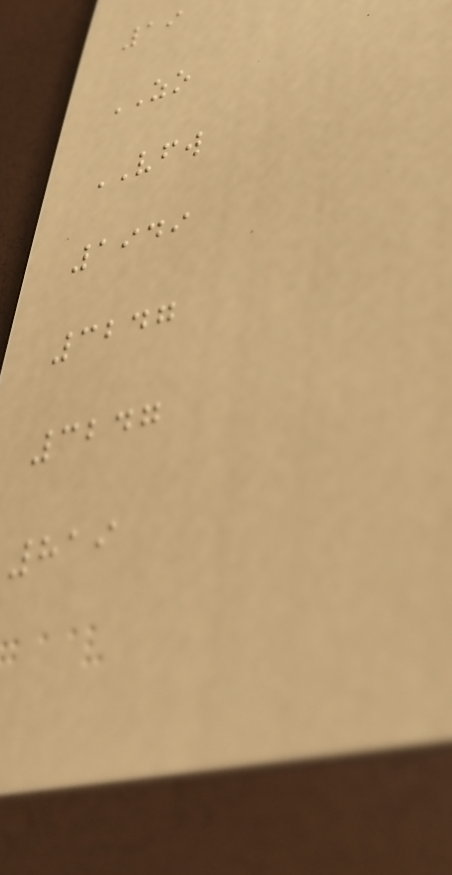19
ZO
VFW
1949
3247
3247
819
